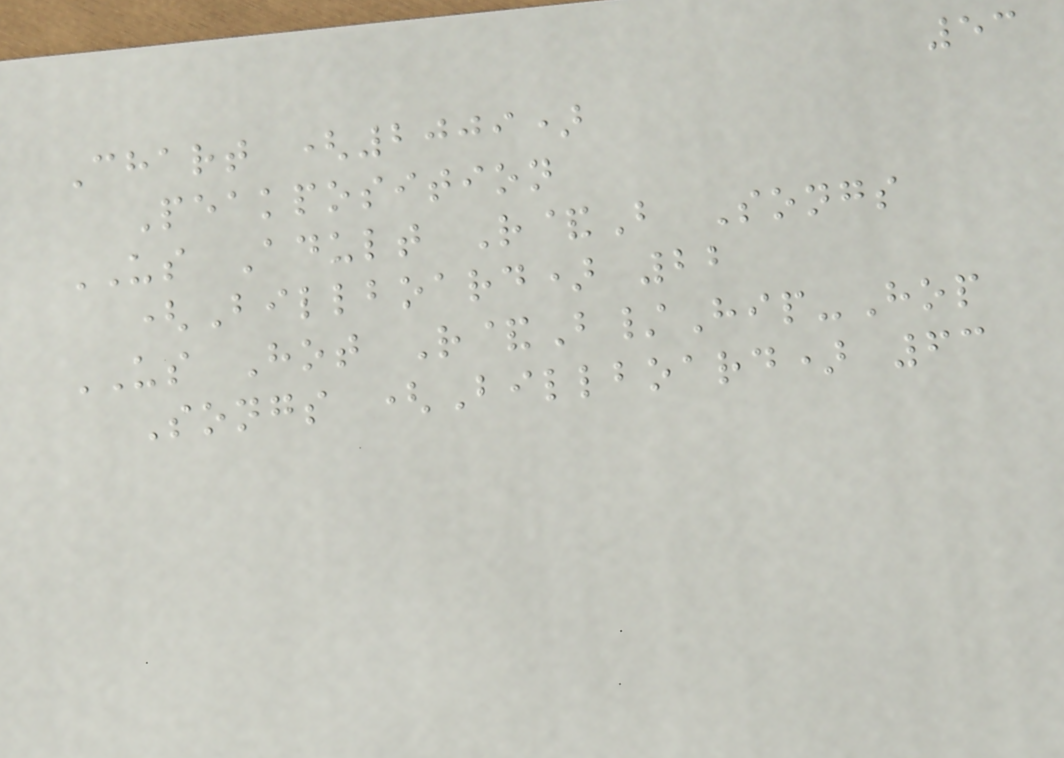53
Chart (2009)
Peakposition
US Adult R&B Songs
(Billboard) 22
US Hot R&B/Hip-Hop
Songs (Billboard) 63
